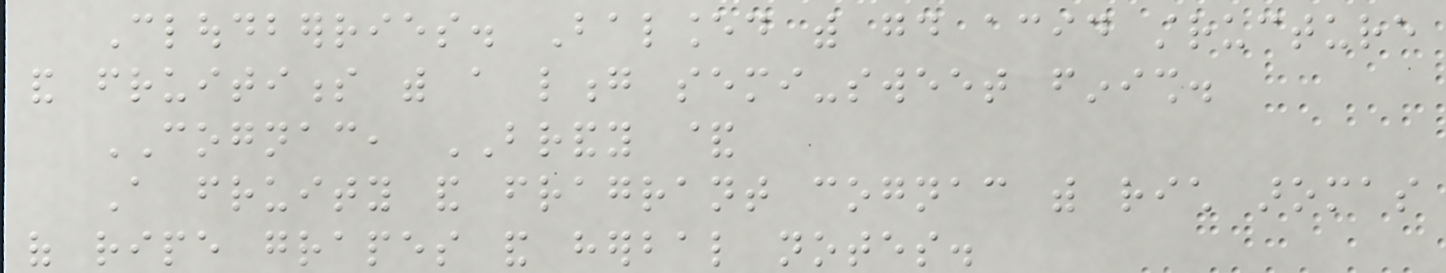Cloudberries. Balanced with good acid structure
and fruitiness with a long semi-sweet finish.
COGNAC, BRANDY &
A fruity and fragrant cognac with rich aromas
of ripe grapes and herbal notes.
